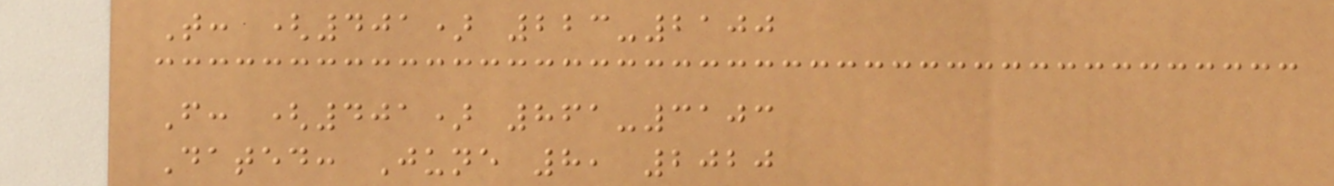T: (401) 223-2100
F: (401) 861-3103
Dated: June 8, 2020
